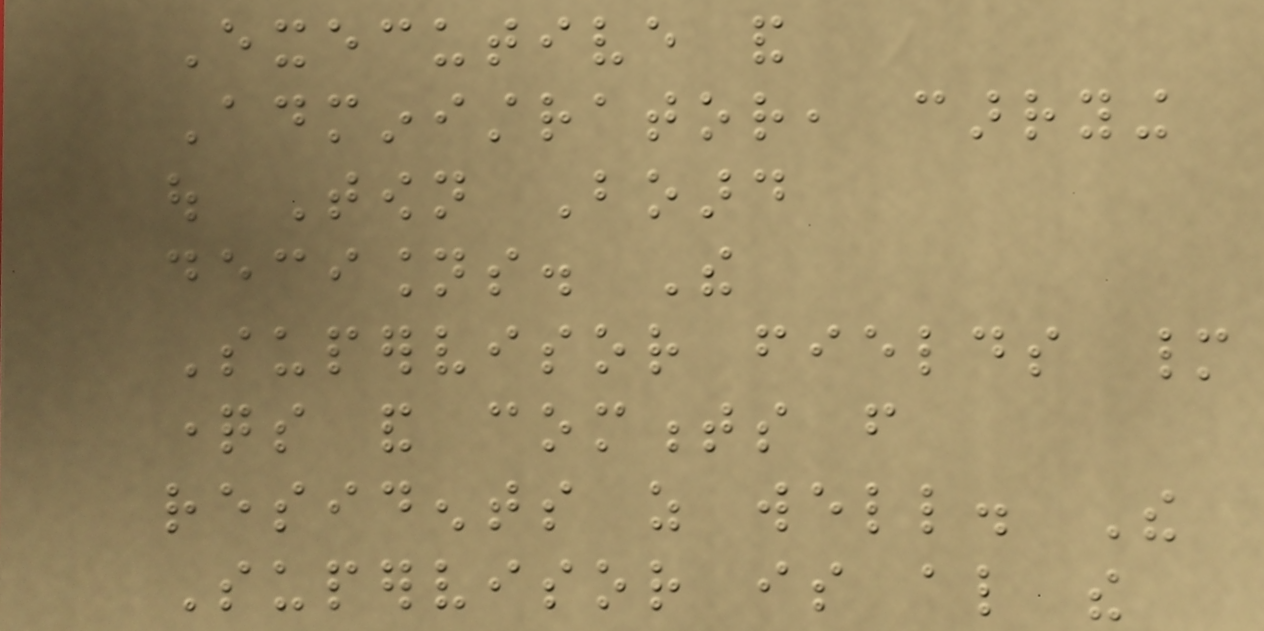Executive and
Administrator, carrying
out Town Board
decisions. The
Supervisor fields many
questions and comments from
residents as well. The
Supervisor is also the
